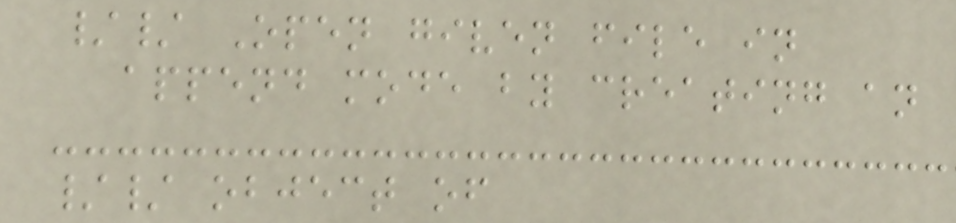// Open given file in
append mode by creating an
// object of
